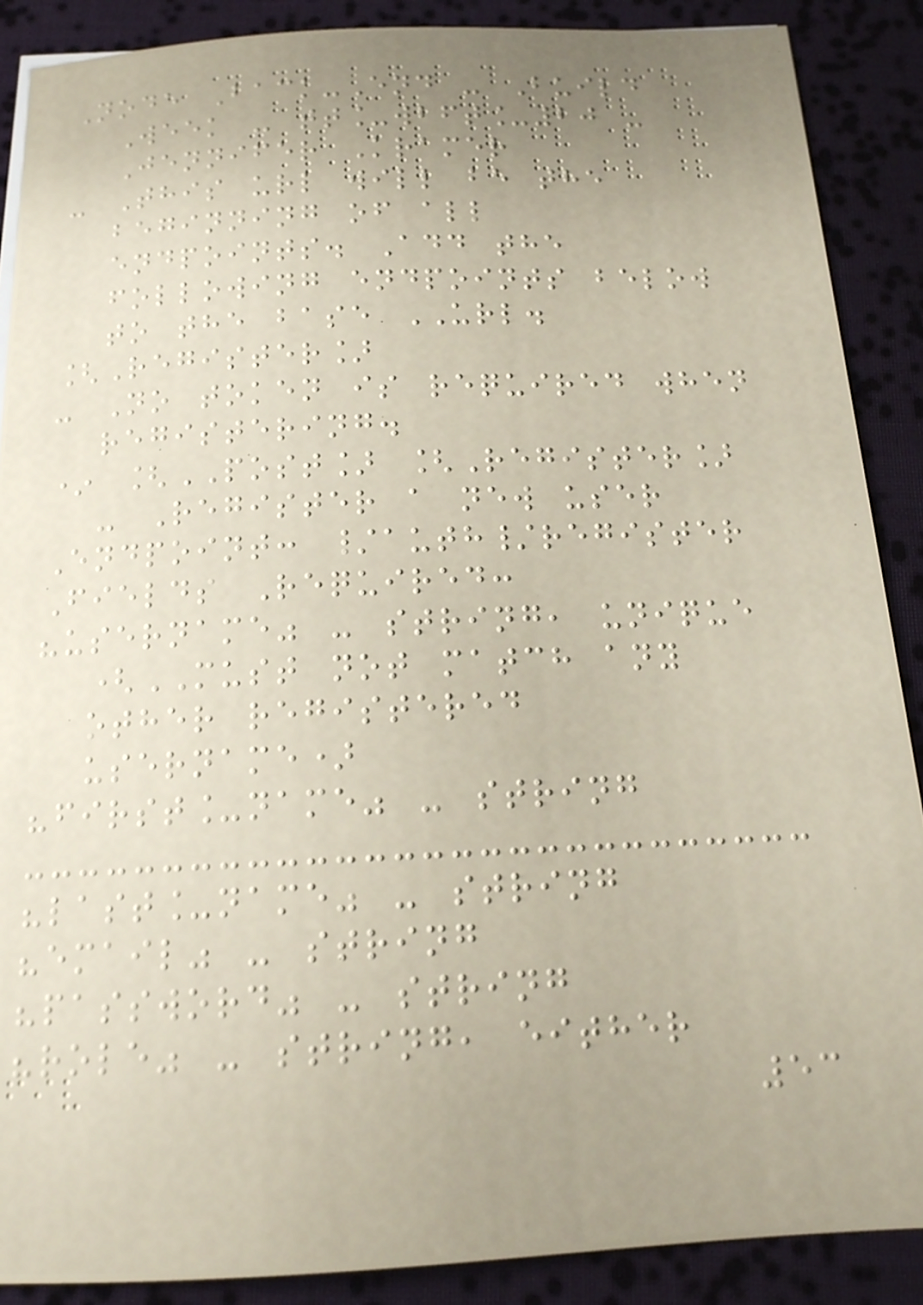Node Back-End - Build
Week - tt_wbft_20 -
Jennifer Kramer
- This url will be the
beginning of all
endpoints. Add the
following endpoints below
to the base URL.
[Register]
- No token is required when
registering.
* [POST] [Register]
- Register a new user
Endpoint: /auth/register
Fields Required:
"username" - string, unique
(MUST not match any
other registered
username)
"first_name" - string
"last_name" - string
"email" - string
"password" - string
"role" - string, either
53
